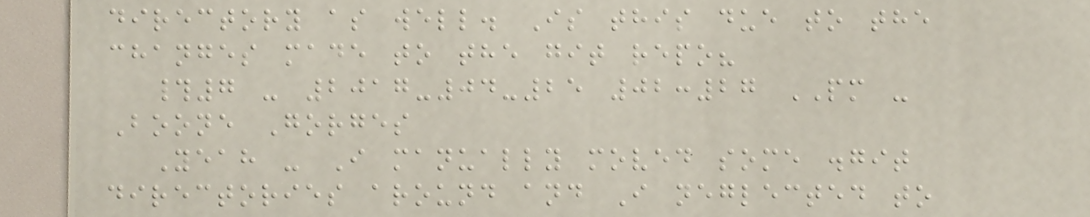directory as well. Is this due to the
changes made to the git repo?
#7 - 2017-04-25 02:27 PM -
Boone Gorges
Yeah - I manually moved some .git
directories around and I neglected to
